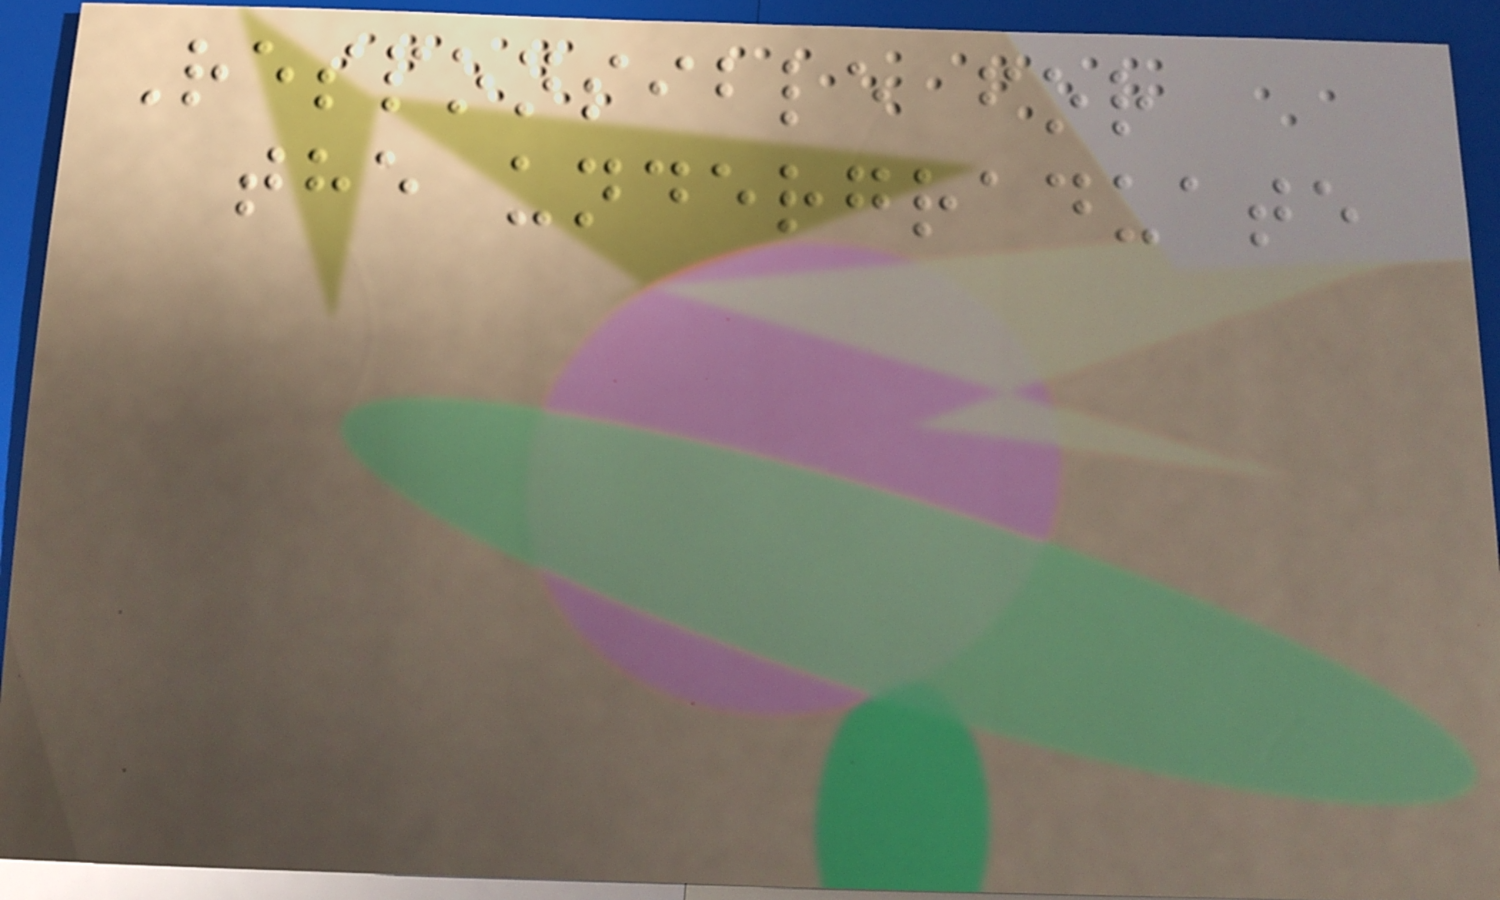Responsible for
the undergraduate
